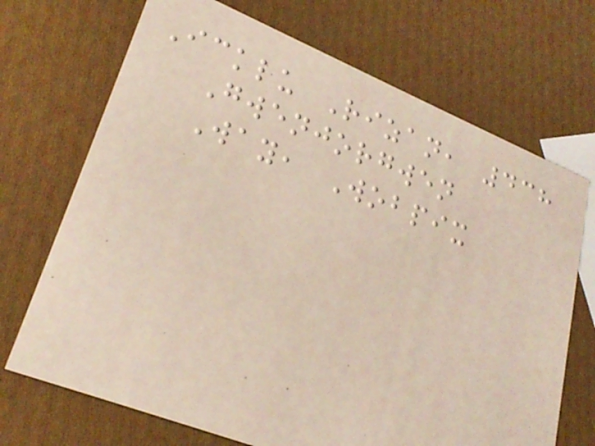Icklu Rizan, 438
Gwenjorgwen
Way, Wobpix
